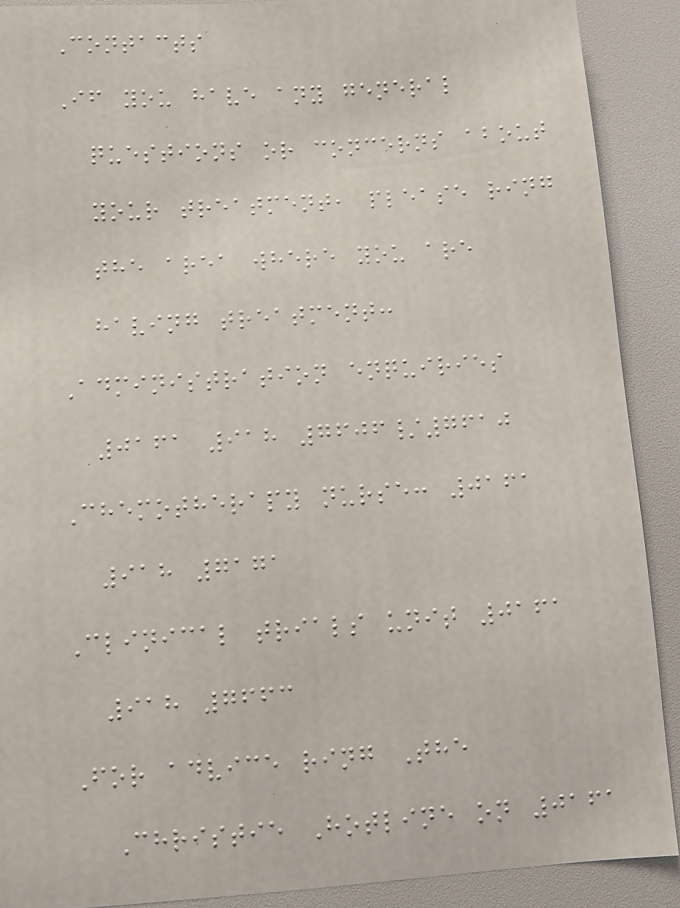Contacts
If you have any general
questions or concerns about
your treatment, please ring
the area where you are
having treatment:
Administration enquiries
0161 918 7606/7610
Chemotherapy nurse: 0161
918 7171
Clinical trials unit 0161
918 7663
For advice ring The
Christie Hotline on 0161
